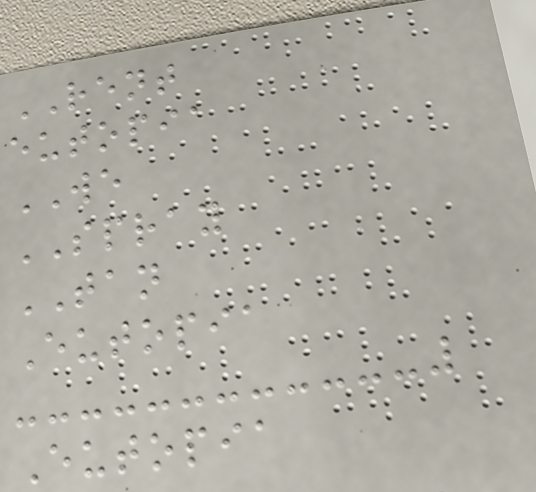RENT
eutopia
WE
SPRAY
TAN
Eutopia
Eutopia
